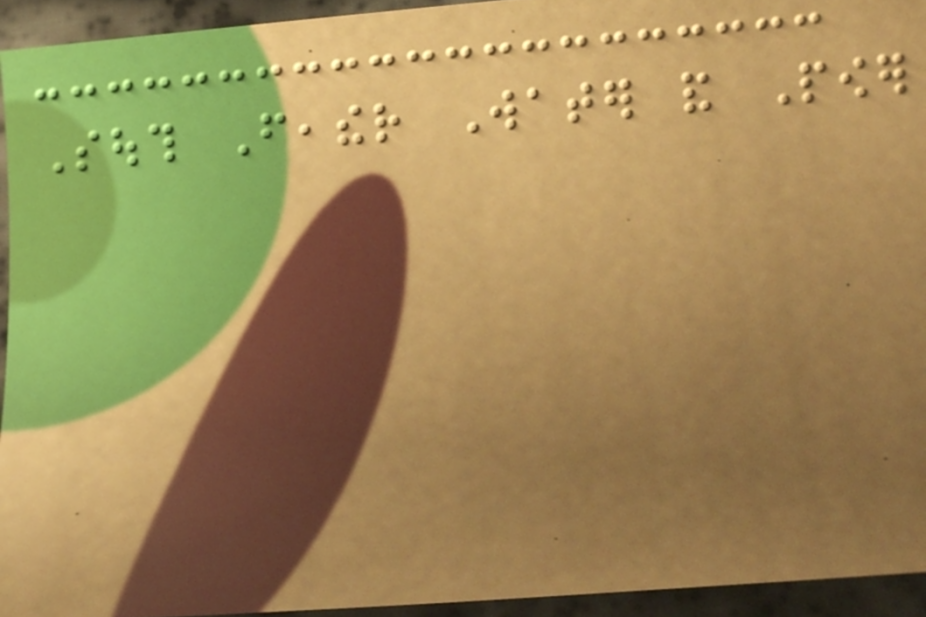South Feather Water and Power
